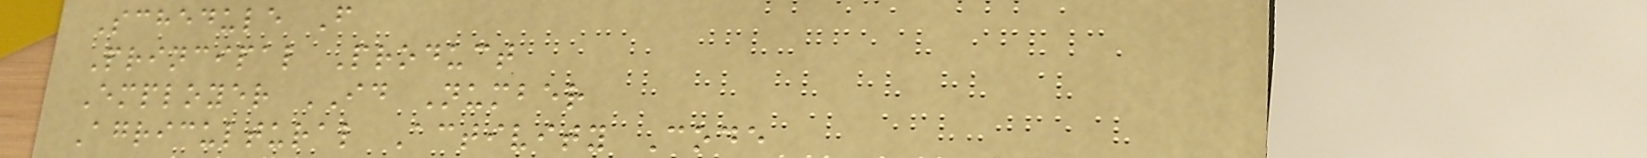Schedule F
Principal Product
Employer ID Number
Agricultural Activity Code
